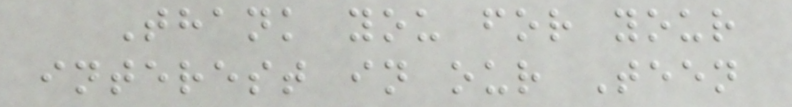Thank you for your
interest in our Teen
